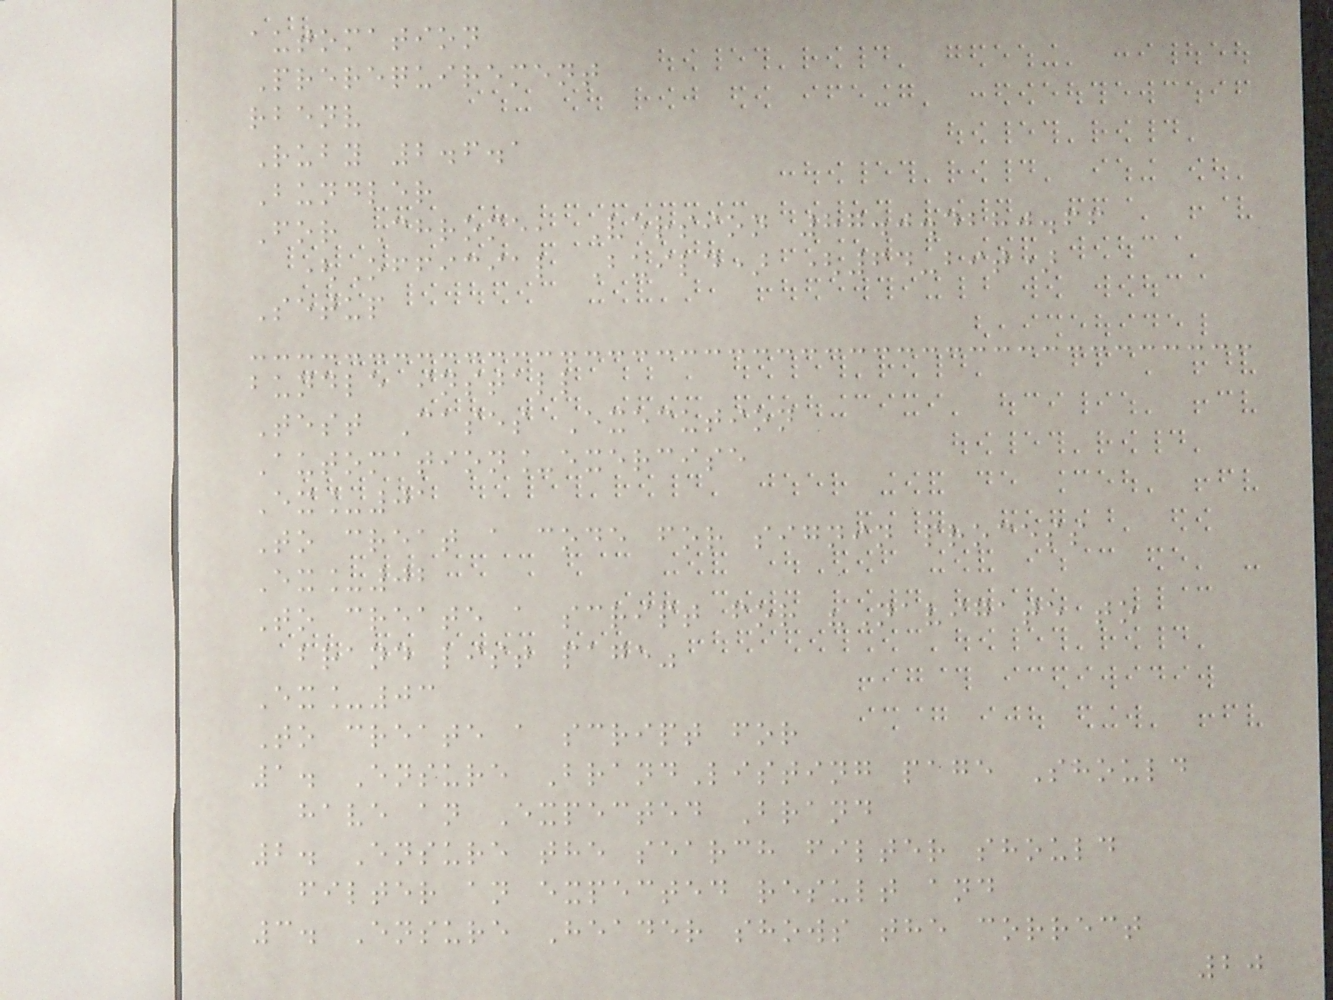automation
Prerequirement
rbenv
Ruby 2.6.1
Bundler
For Chrome, Version 87.0.4280.66
(Official Build) (64-bit)
Setup
bundle install
Test Cases Execution
Automation_exercise
Ex_01
To creat a code for signin process
Ex_02
To create a script for "Navigate to
brand list page"
Ex_03
To create a script for
1. Ensure BrandListing page Should
have an Expected Brand
2. Ensure the search filter should
filter an expected result and
3. Ensure Header shows the correct
20
